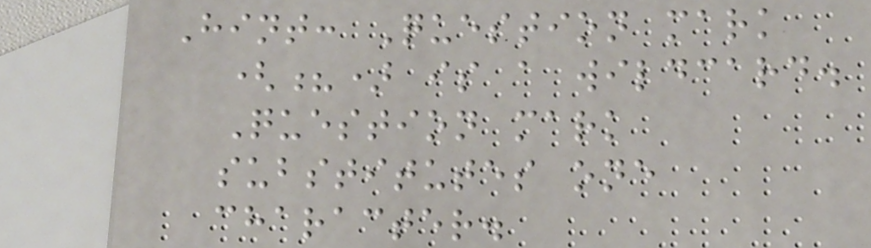Hint: Question mark
(?) is a wildcard.
Question mark
substitutes one
character.
